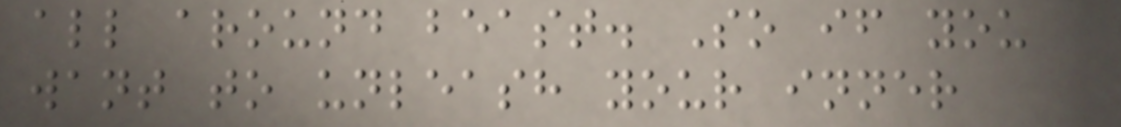all around beast. So if you
want to unleash your inner
